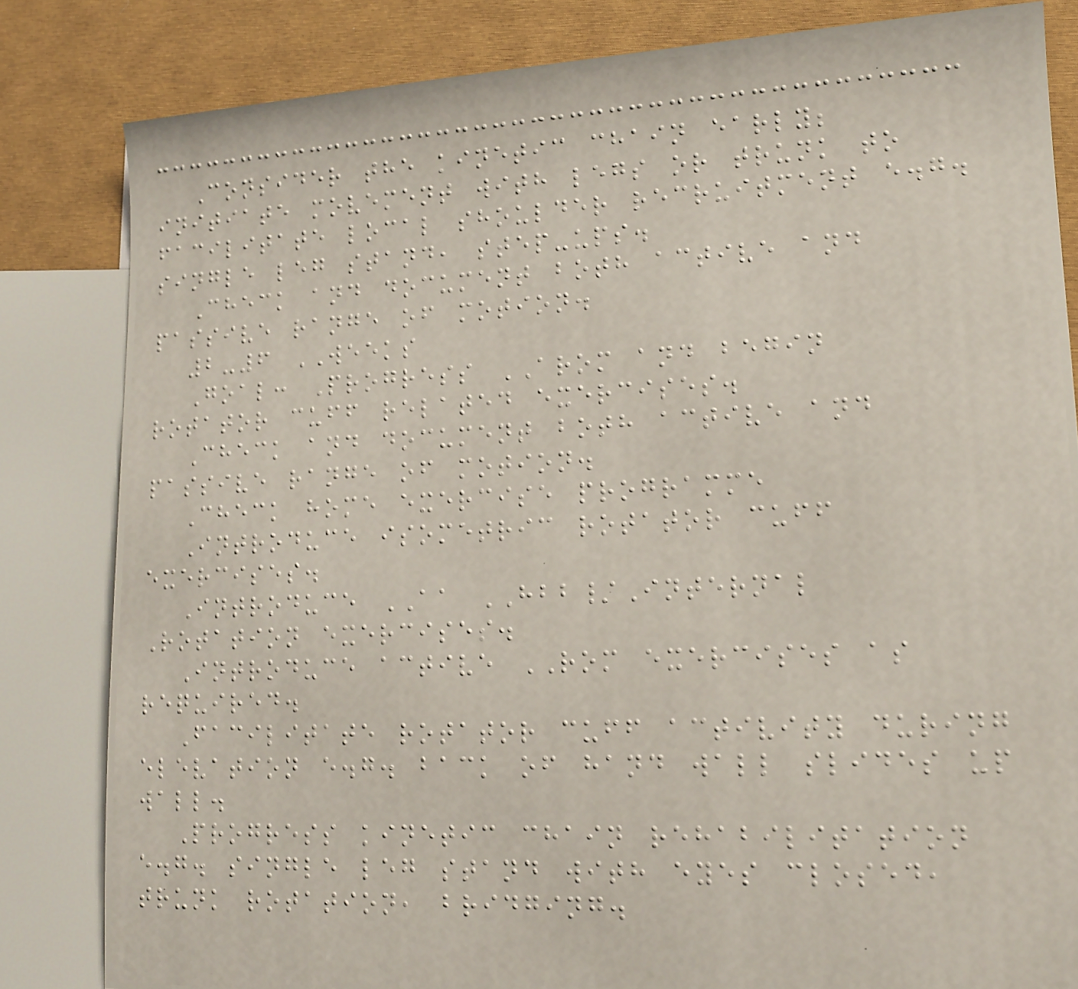Consider the kinetic chain early;
initiate movement with legs or trunk to
facilitate local shoulder recruitment e.g.
single leg stand, step-ups.
Check and document both active and
passive range of motion.
2-6 WEEKS
Goal: Progress AROM and begin
rotator cuff related exercises.
Check and document both active and
passive range of motion.
Check home exercise programme
Introduce isometric rotator cuff
exercises.
Introduce AA HBB/Internal
Rotation exercises.
Introduce active ROM exercises as
required.
Facilitate rotator cuff activity during
elevation e.g. back of hand wall slides up
wall.
Progress kinetic chain rehabilitation
e.g. single leg stand with eyes closed,
trunk rotation, bridging.
